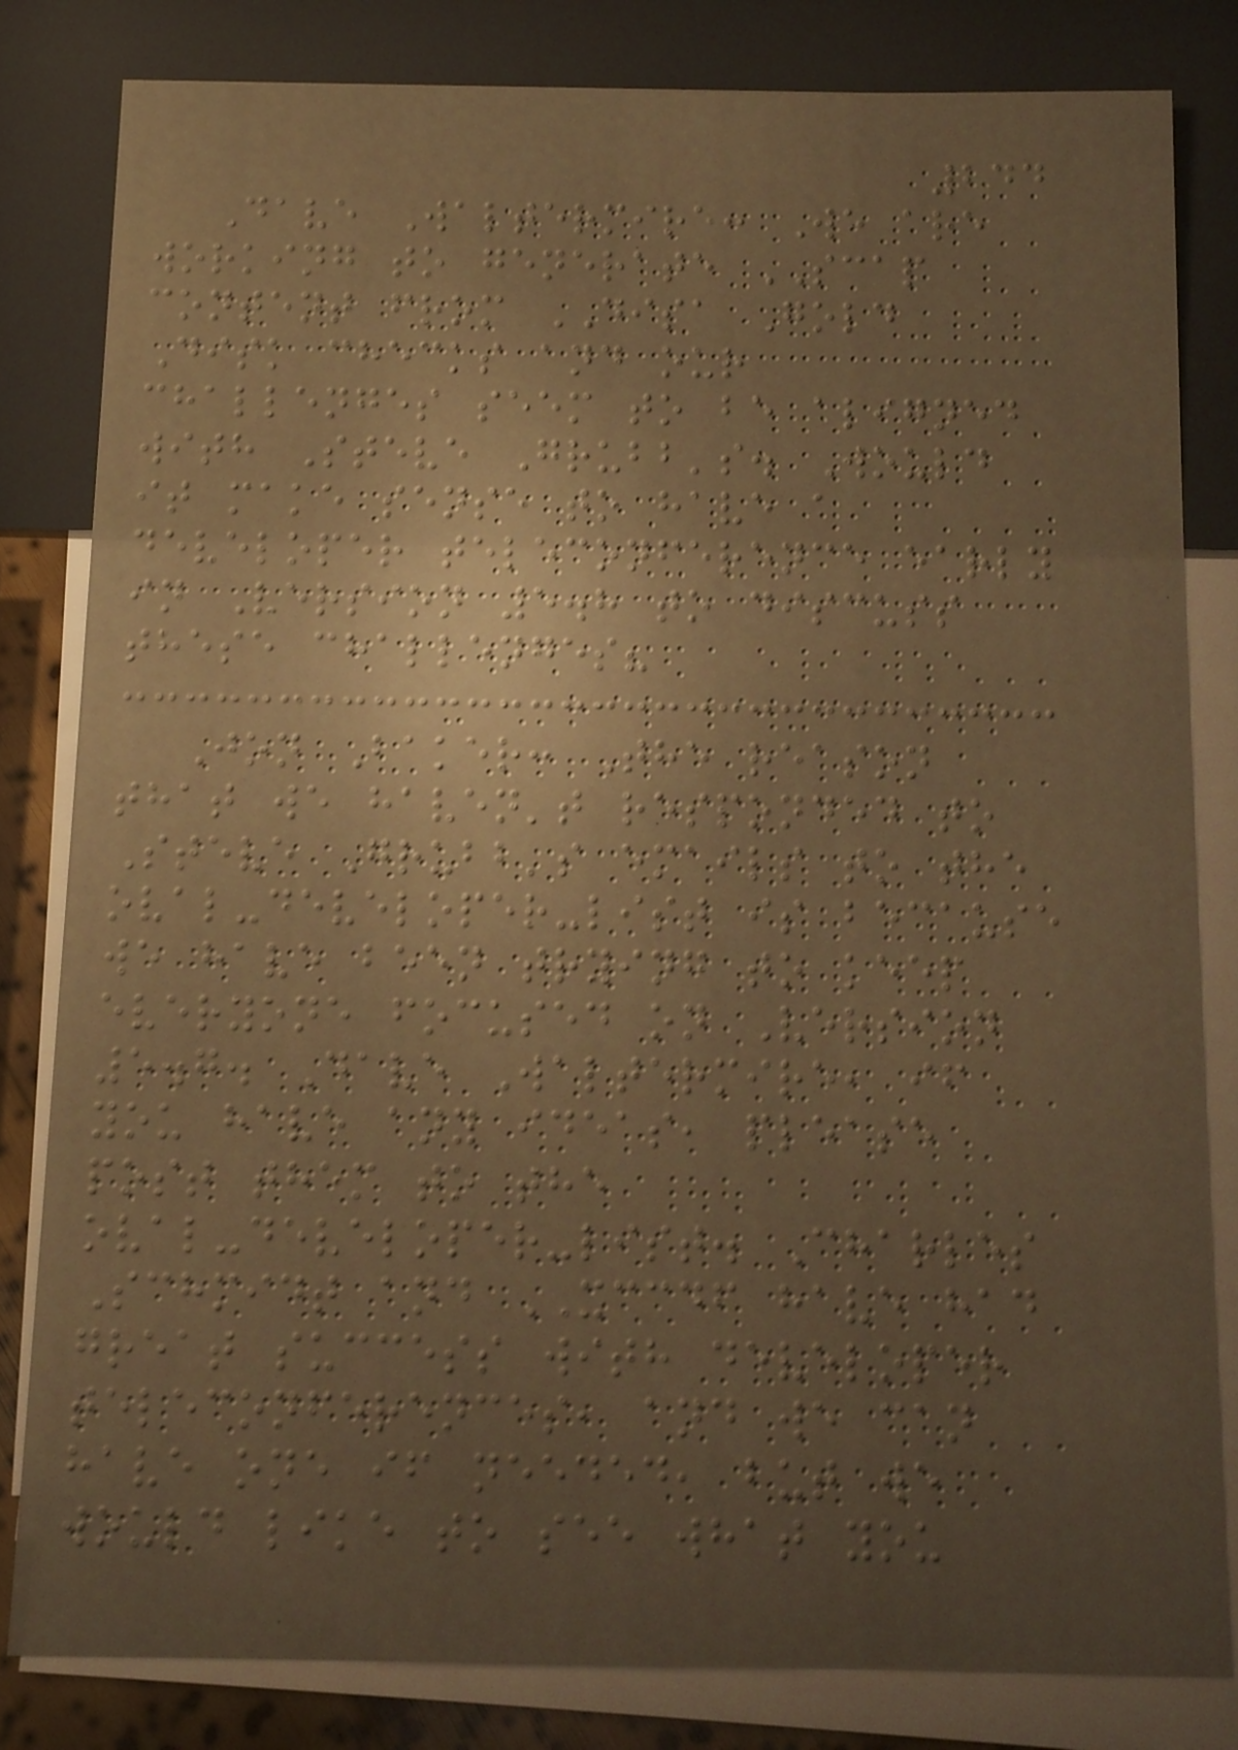244
Dave Waltermire: We are
working to generate SCAP
content from DISA Gold
Disk checks and our
challenges seem to be aligned
with Steve Grubb's. Would
it make sense to have a
developer teleconference early
in Version 5.8 to discuss
these challenges?
Jon Baker: The reason
that we haven't responded to
Steve Grubb's emails to the
oval-developer-list is because
we have been trying to keep
everyone focused on Version
5.7. Dave Waltermire, if
you have any ideas, please
post them to the
oval-developer-list. Charles
Schmidt and XCCDF have had
great success with developer
teleconferences, and we can
have one if needed, but we
would like to see what you
